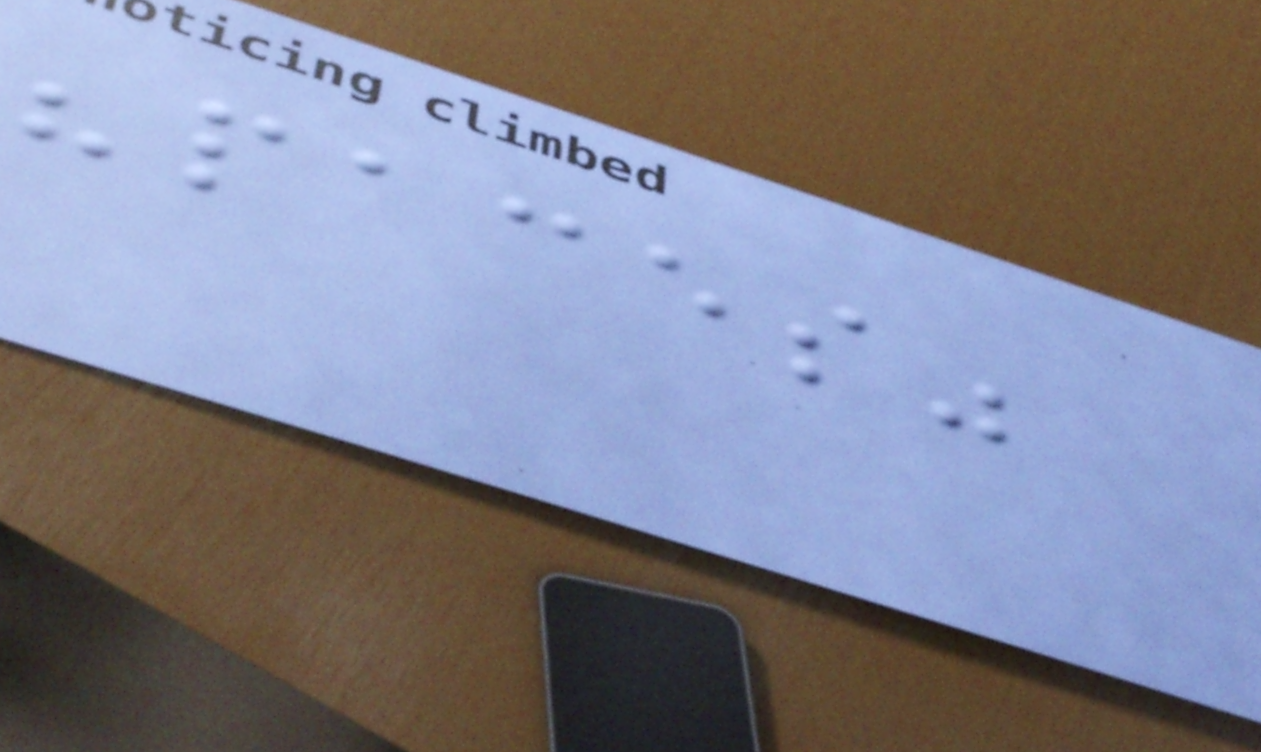"paces"
